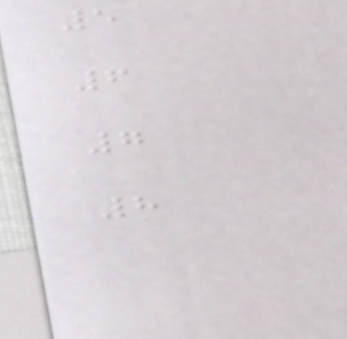5
6
7
8
